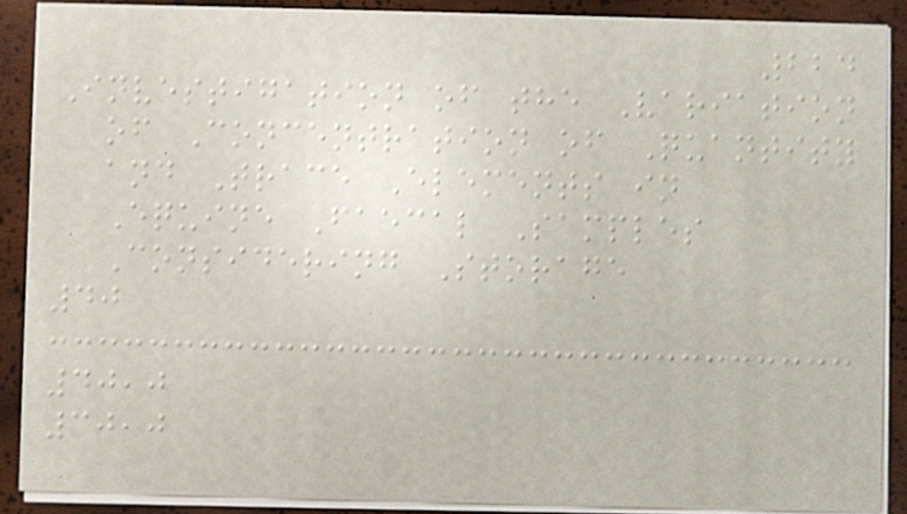224
Investigation of the Variation
of Concentration of Quantity
and Trace Elements in
Equine Faecal Samples
Considering Storage
40
40,0
30,0
